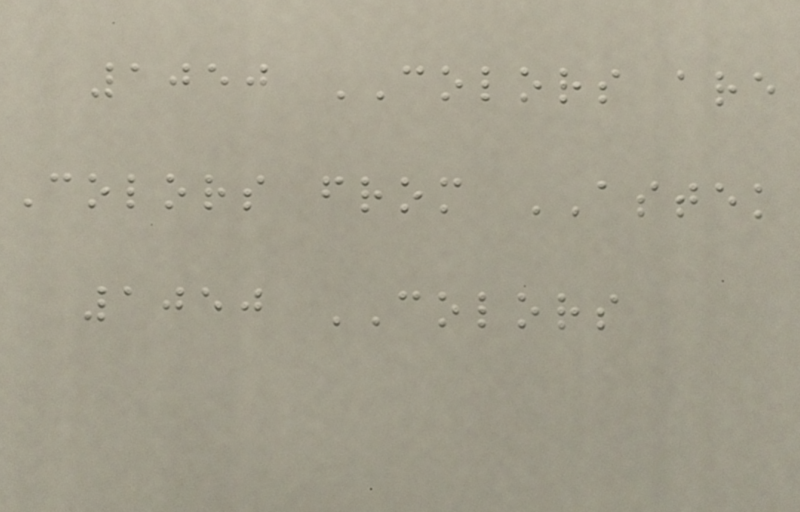1050 COLORS are
Colors from ASTEK
1050 COLORS
